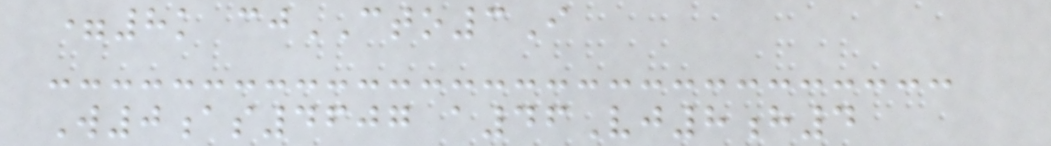=8k cjCTO3I
W0as4607 a46Vj8h4
